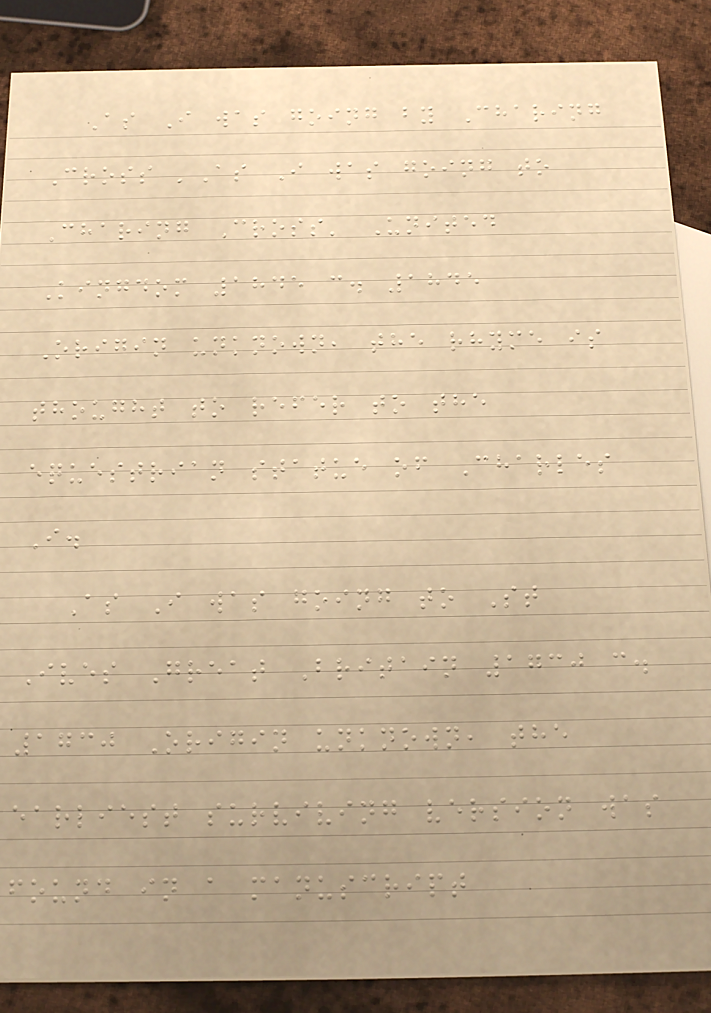As I was going by Charing
Cross 'As I was going to
Charing Cross' United
Kingdom 1845 c. 1845
Origin unknown, the rhyme is
thought to refer to the
equestrian statue of Charles
I.
As I was going to St
Ives Great Britain 1730 c.
1730 Origin unknown, the
earliest surviving version was
found in a manuscript
